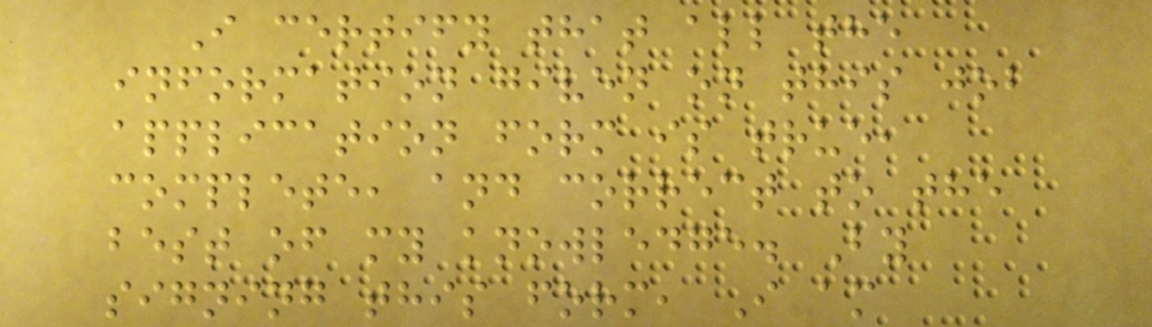I certify that all the
information given on this job
application form is true,
complete, and correct to the
best of my knowledge. By
signing this form, I am
